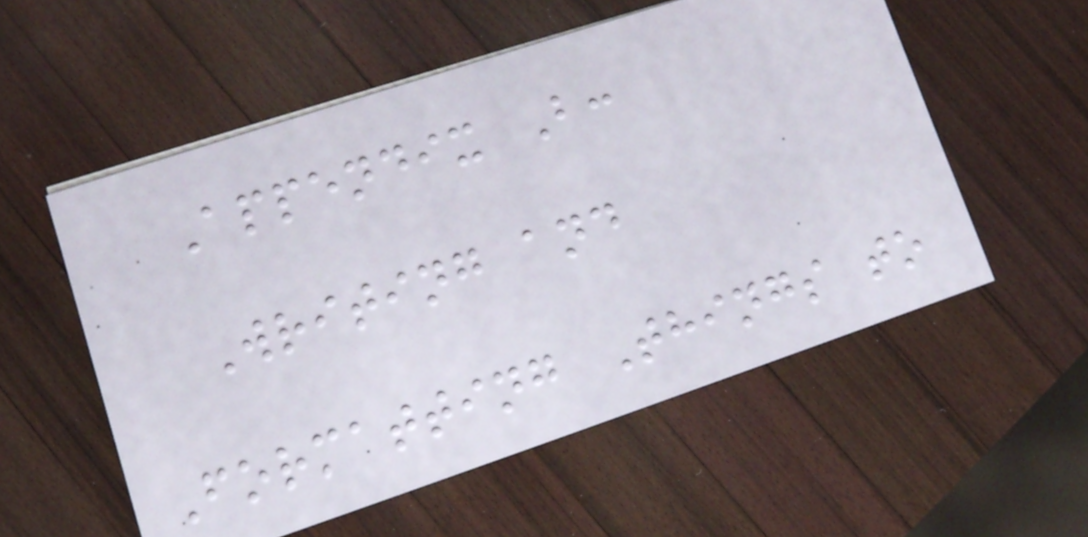Appendix B:
Writing and
Formatting Things to
